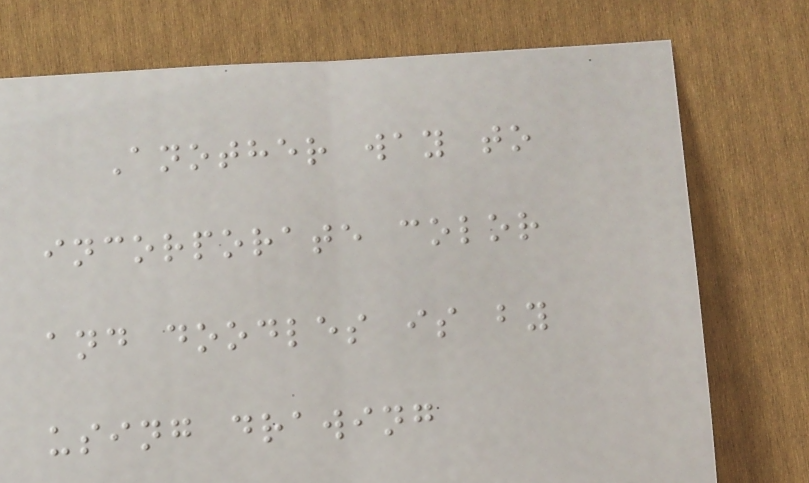Another way to
incorporate color
and doodles is by
using drawing
